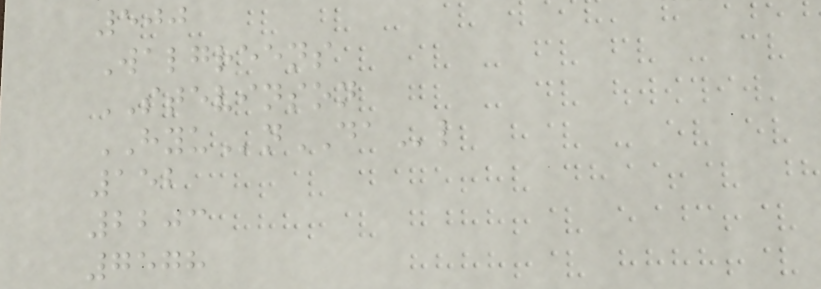500
Walgreens
STEVINSON
HYUnDAl
152
2203
7578
